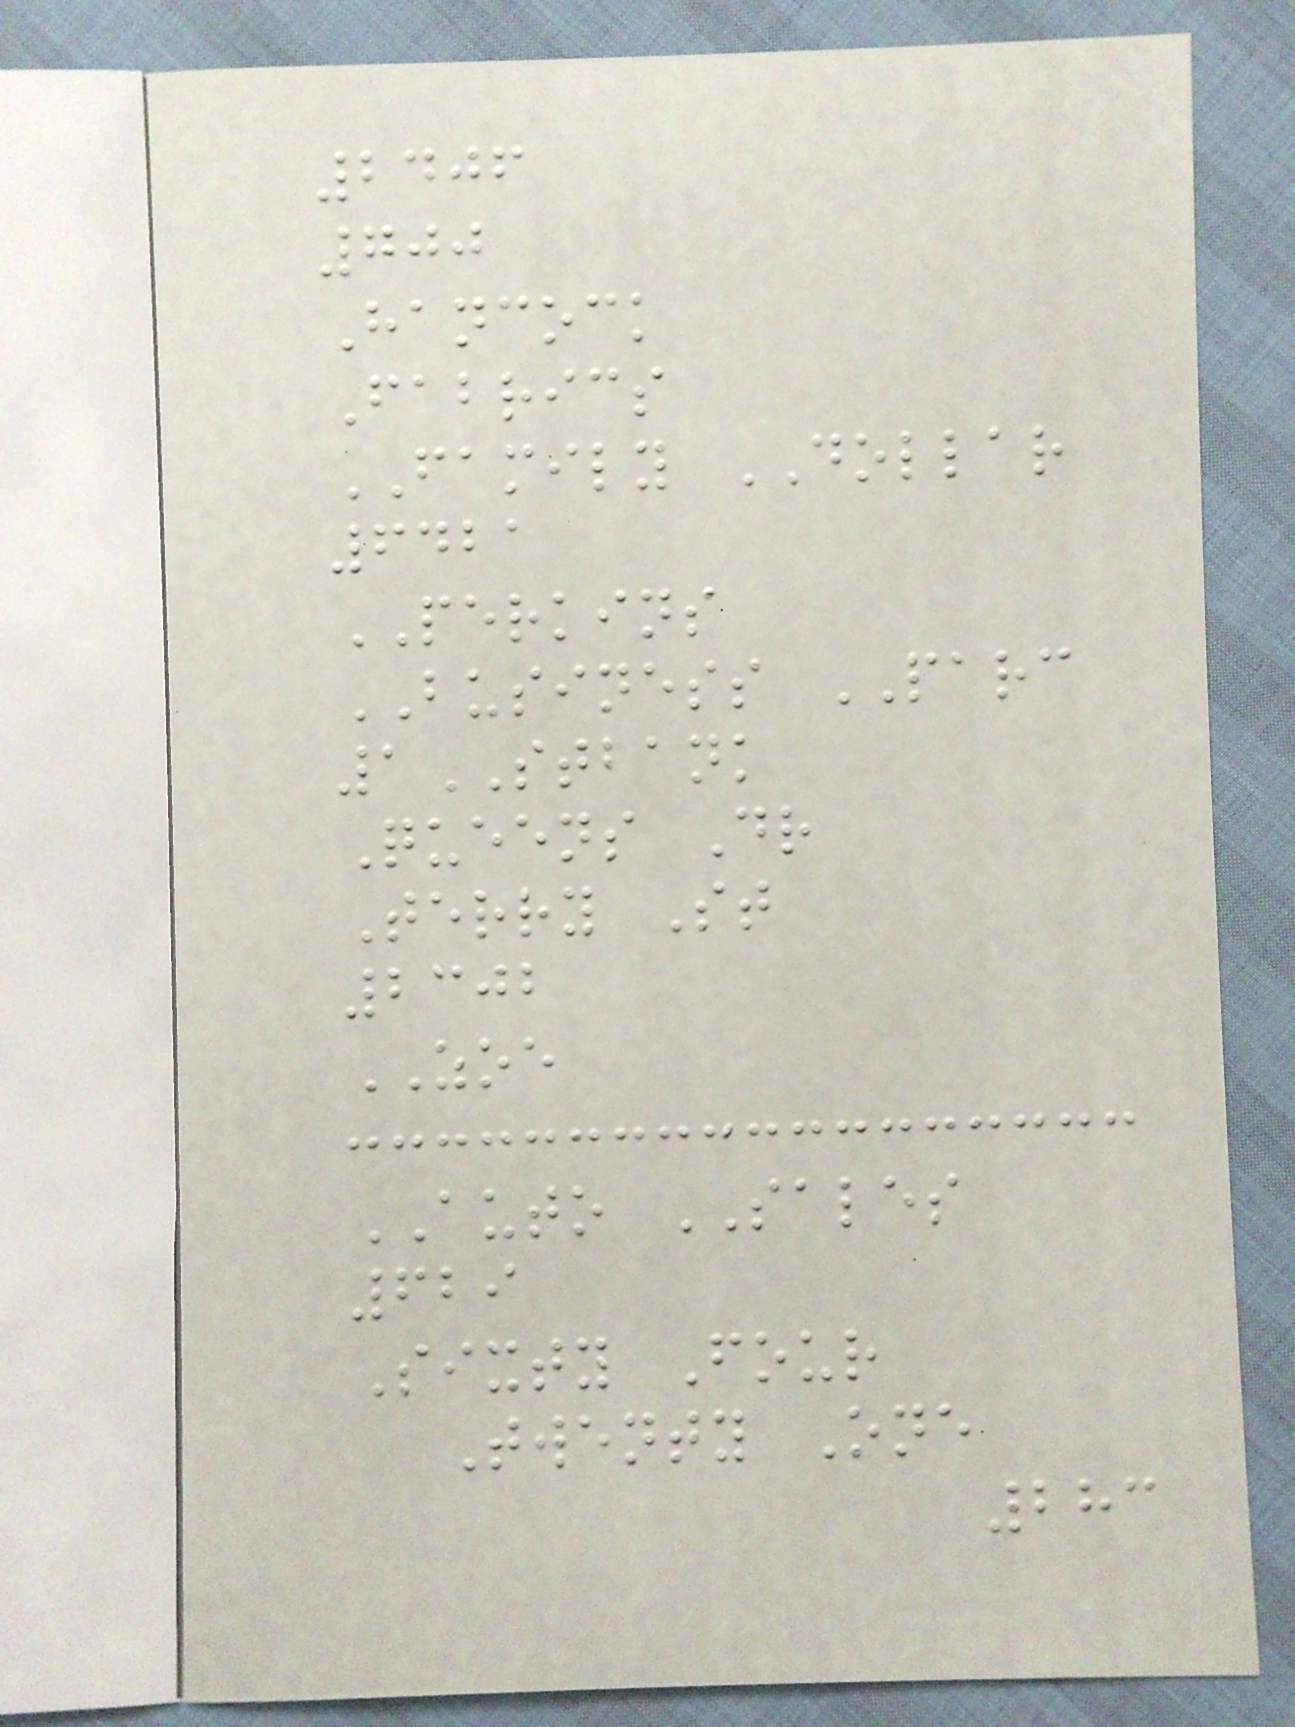2406
700
Hancock
Fabrics
FAMILY DOLLAR
6421
PERKINS
BUSINESS PARC
1STBANK
Queens Dr
Terry St
2302
ZOE
AUTO SALES
629
Sixty Four
Twenty One
283
